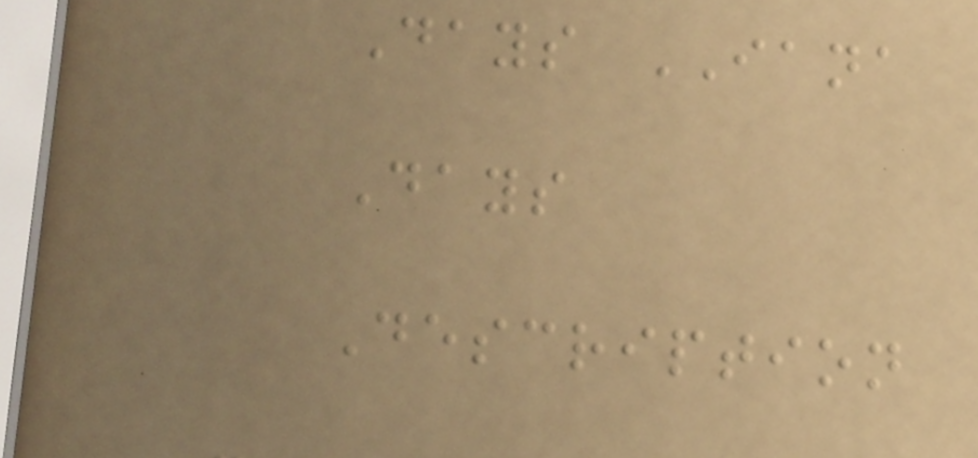Days IANA
Days
Description
